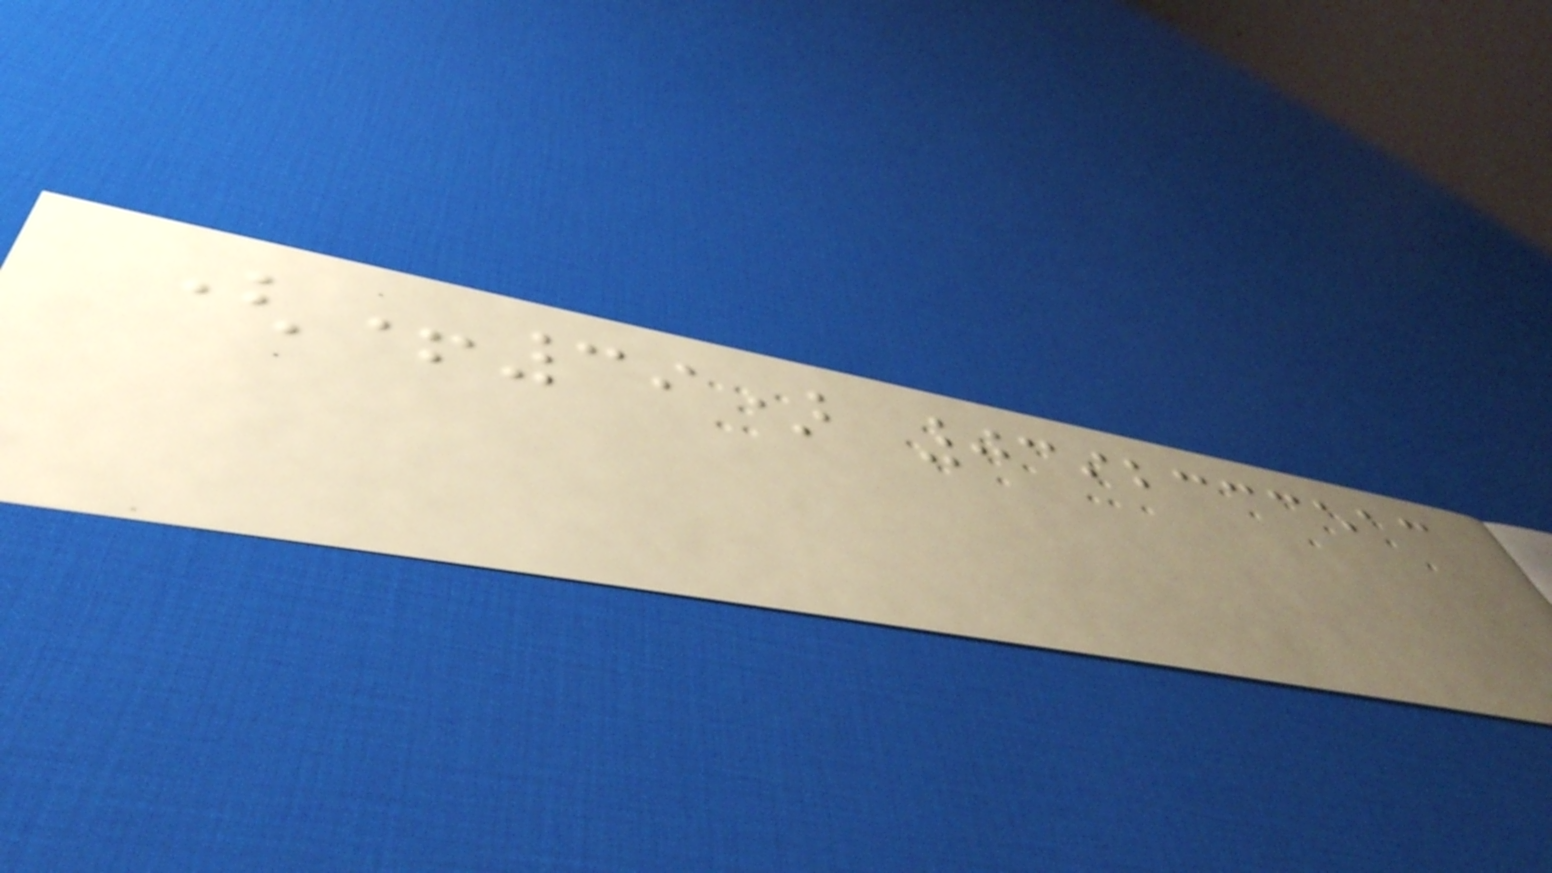(+39) 0392333513
